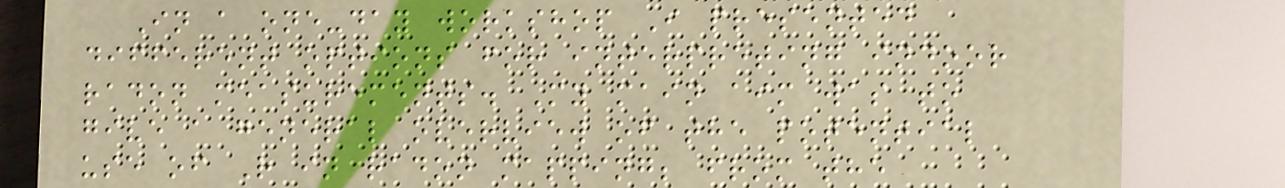In a one-day workshop I presented
different options for interpreting indoor
radon measurements. My main aim was to
give a general overview of the potential
use of R in radon mapping; from the
